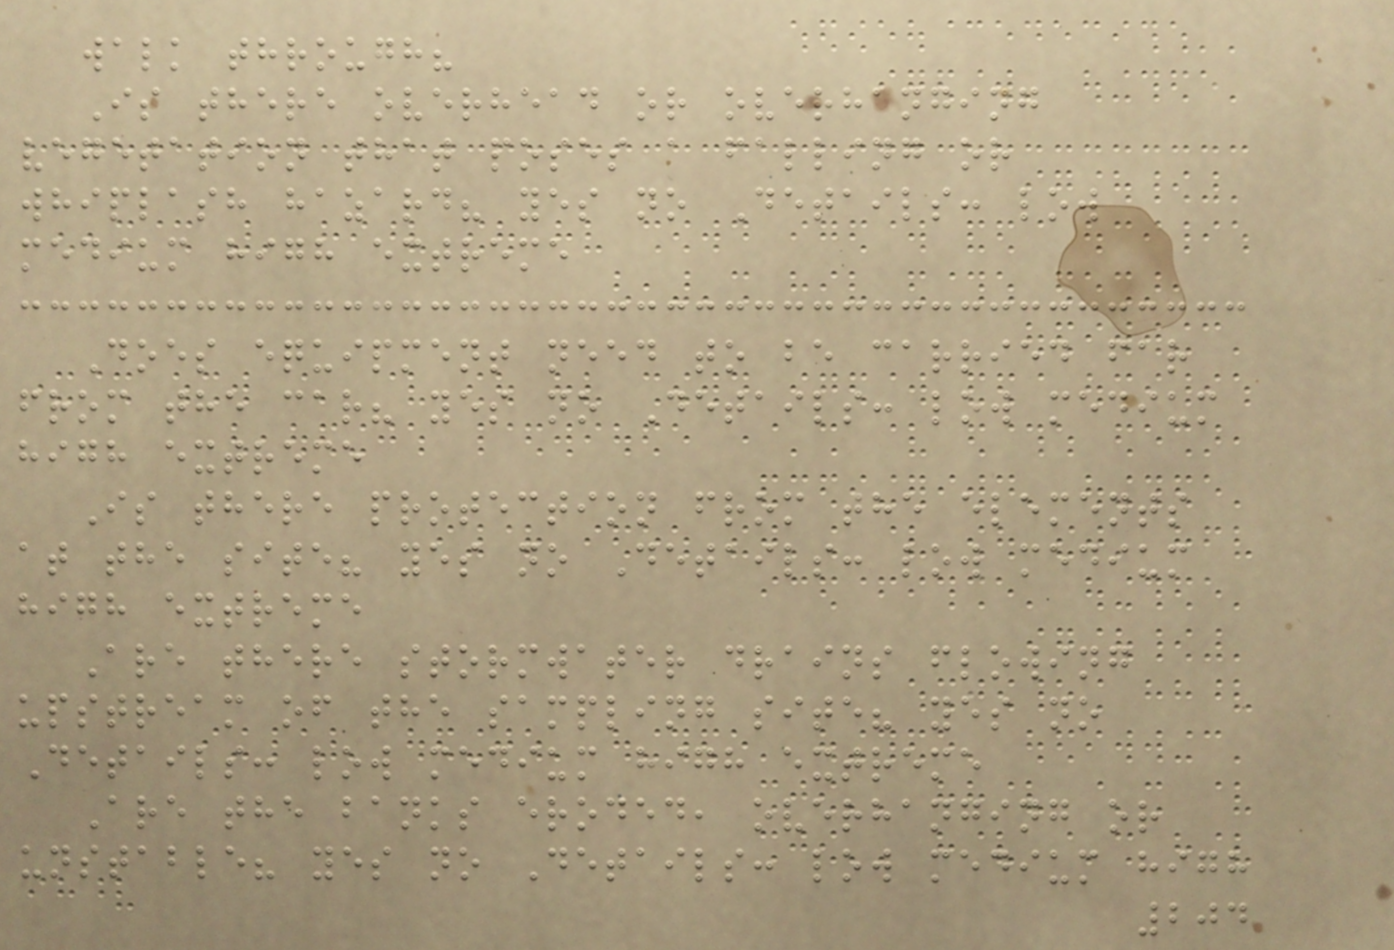walk through?
Is there overhead or overhanging
vegetation that poses a falling or
whiplash hazard? yes no Details: low
medium high extreme
Does equipment need to be carried far
from the car? yes no Details: low medium
high extreme
Is there protection from the elements
at the site? yes no Details: low medium
high extreme
Are there stormwater drains flowing
upstream of the sampling site? yes no
Details: low medium high extreme
Are the banks eroded, overhanging or
unstable? yes no Details: low medium high
204
